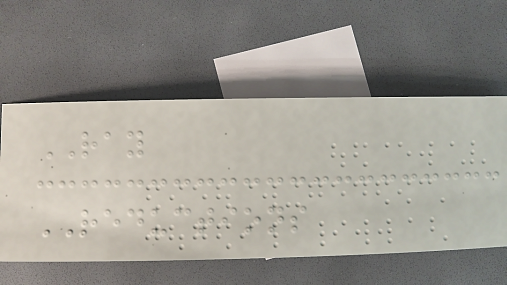RAY
REDUCTIONS
